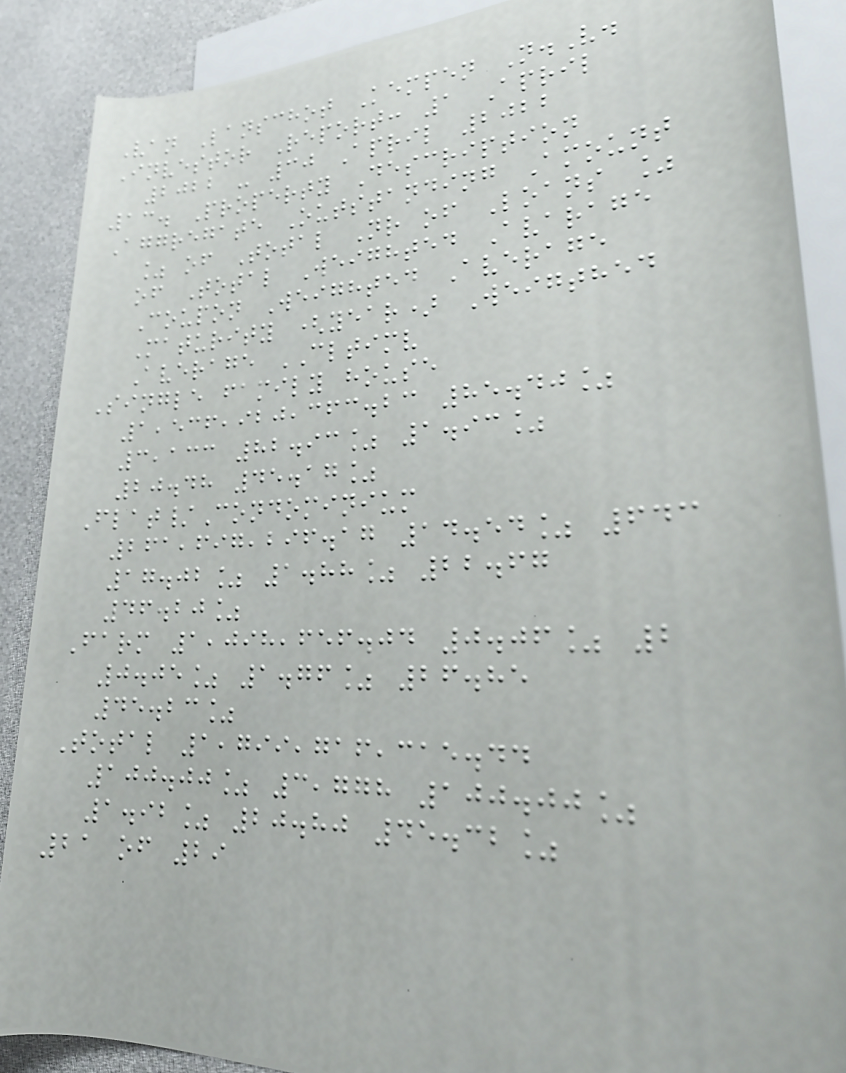Van Lanschot Kempen N.V.
Investor Report: 1 April
2022 - 30 April 2022
13. Property Description
Aggregate Outstanding Amount
% of Total Nr of Loans %
of Total Weighted Avarage
Coupon Weighted Average
Maturity (year) Weigthed
Average CLTIMV
Single family house
1,536,920,363.23 85.40%
3,133 82.93% 1.93%
20.48 45.17%
Flat/Condominium
261,697,296.17 14.54% 643
17.02% 1.88% 22.67
46.20%
Farm 1,098,656.04 0.06% 2
0.05% 1.76% 26.85
45.23%
Total 1,799,716,315.44
100.00% 3,778 100.00%
1.92% 20.80 45.32%
21 of 29
